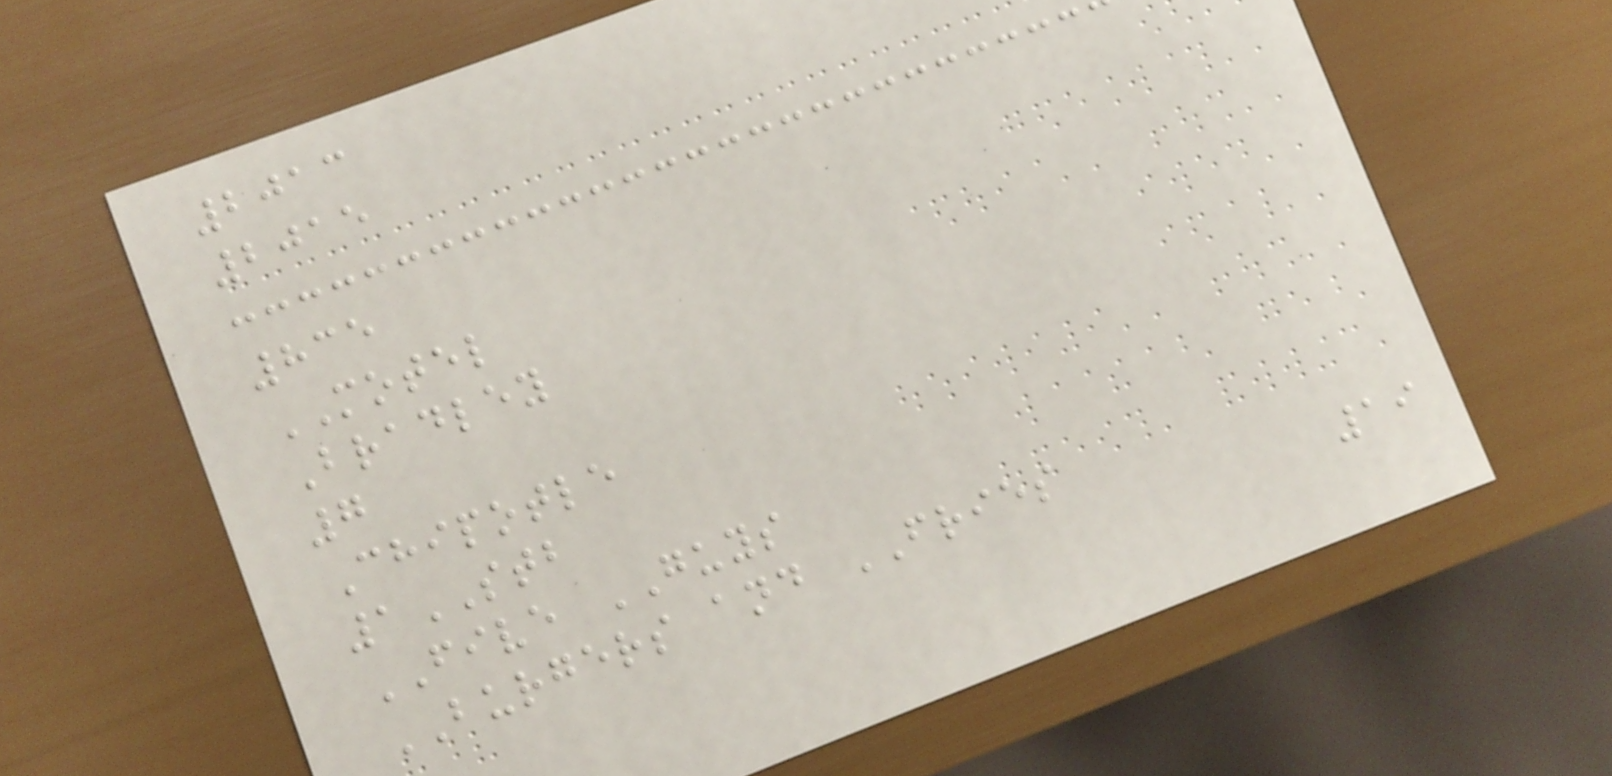2013
2015
835
MOTEL
Bradley
7
Chipotle
1STB
FIVE GUYS
BURGERS and FRIES
19
